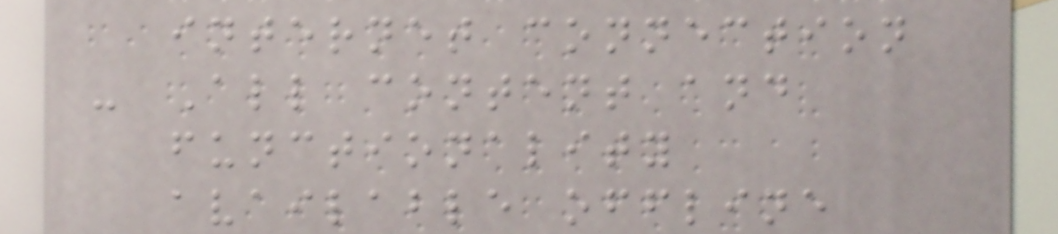internet connection
- All content and
functionality
available offline
